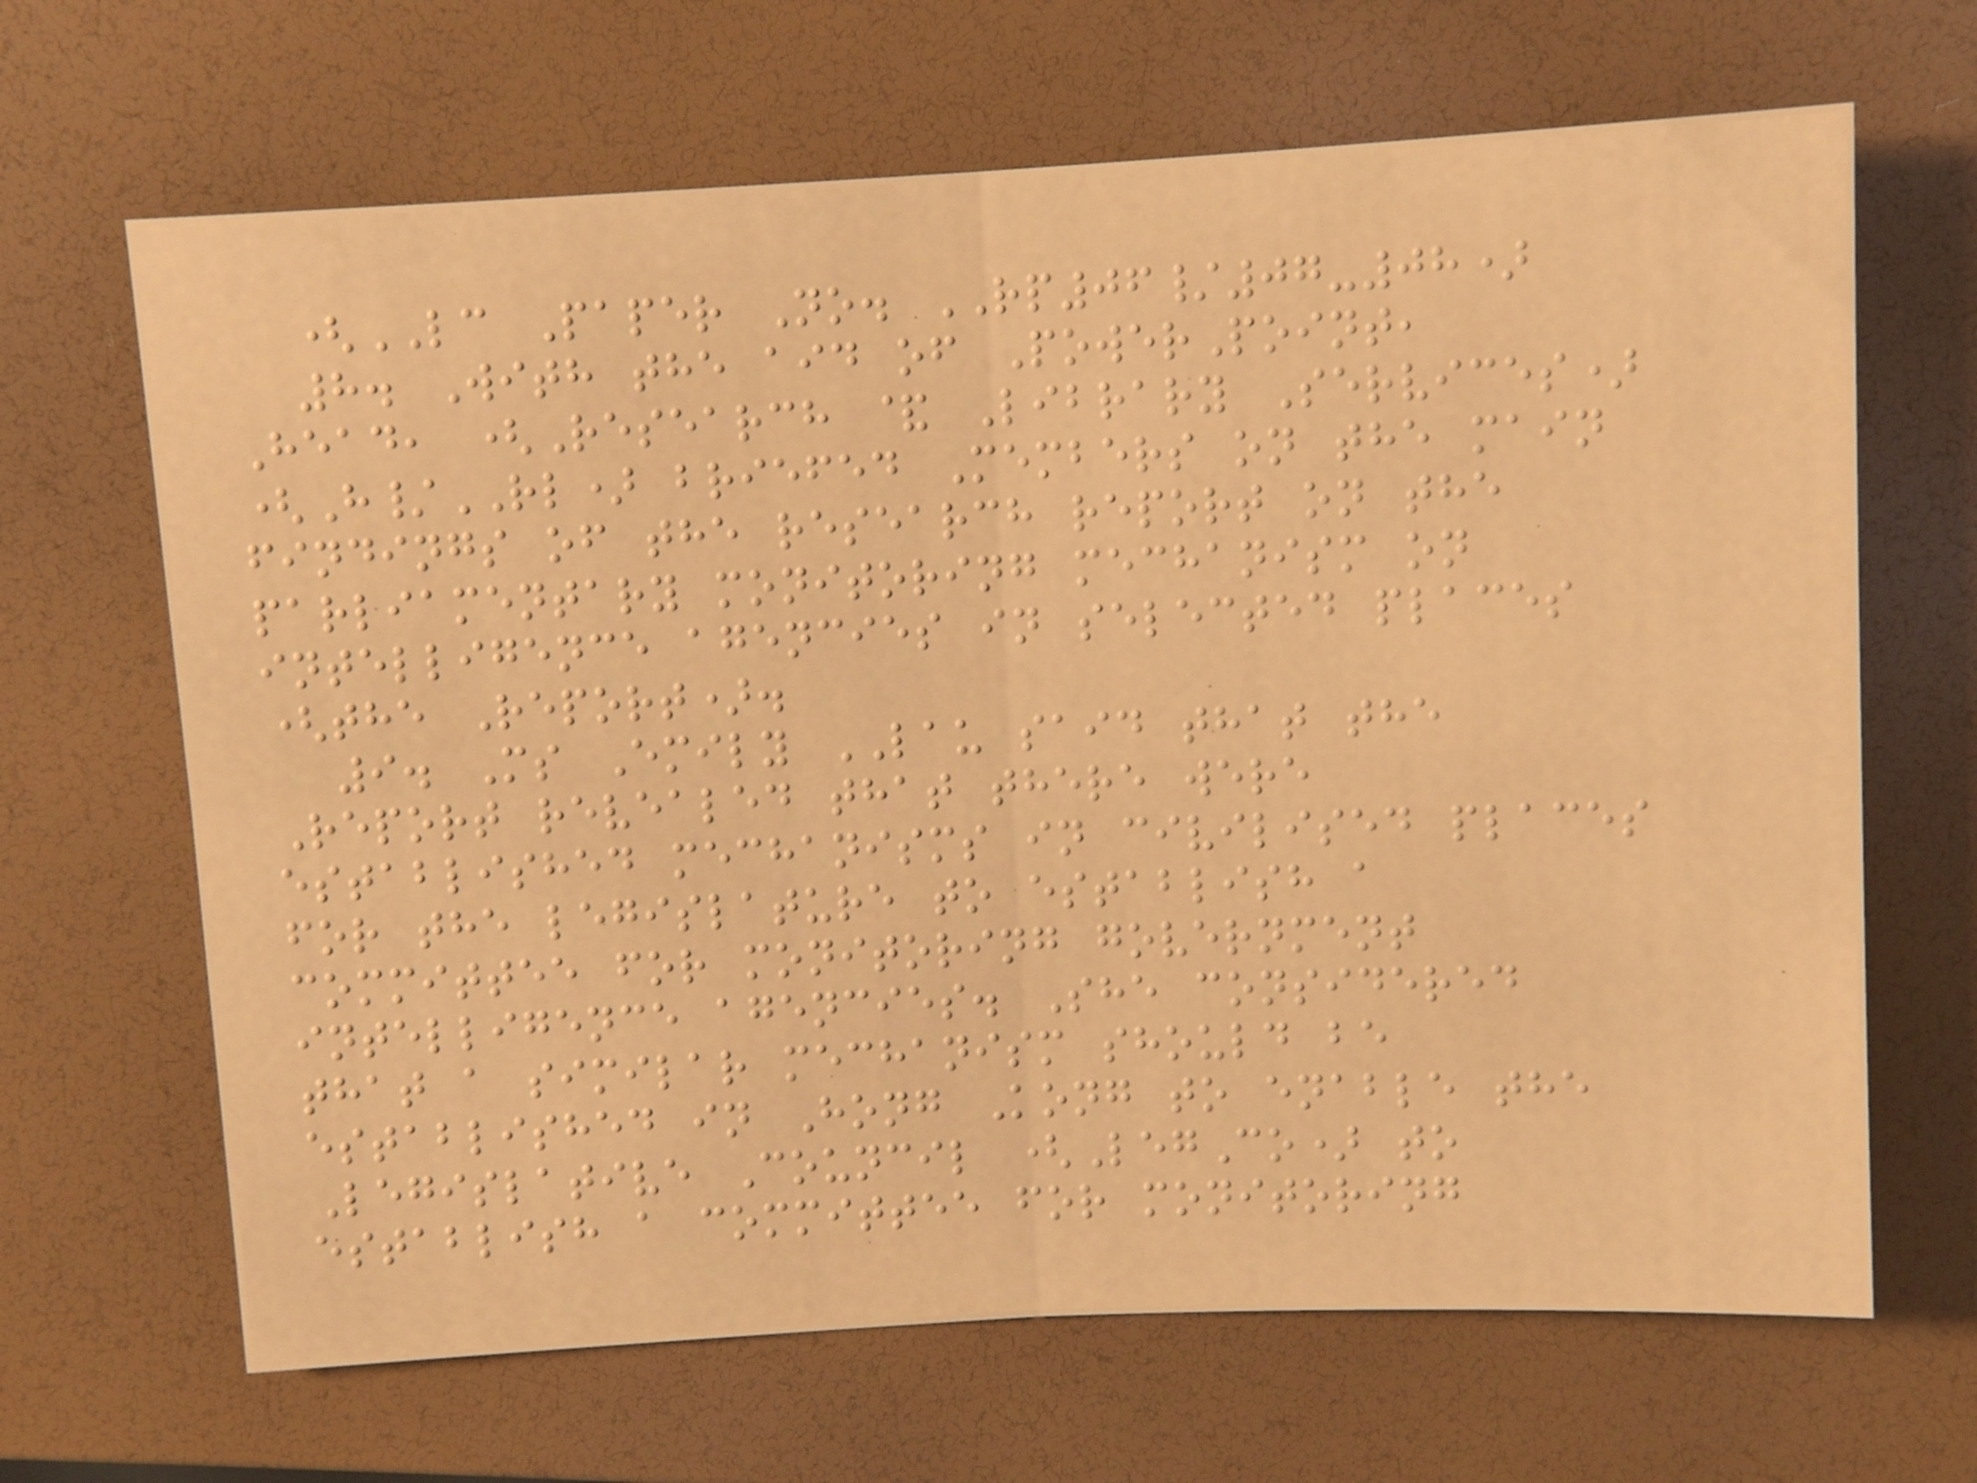(LC Paper No. RP06/07-08)
8. With the aid of PowerPoint,
Head, (Research & Library Services)
(H/RL) briefed Members on the main
findings of the research report on the
parliamentary monitoring mechanism on
intelligence agencies in selected places
(the Report).
9. Ms Emily LAU said that the
Report revealed that there were
established mechanisms in civilised places
for the legislature to establish a
committee for monitoring government
intelligence agencies. She considered
that a similar mechanism should be
established in Hong Kong to enable the
Legislative Council (LegCo) to
establish a committee for monitoring
